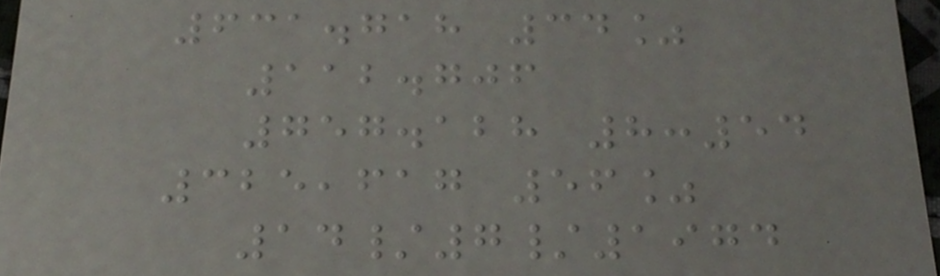631.718 34%
112.706
757.128 8:54
325,617 56%
14/7/1974
